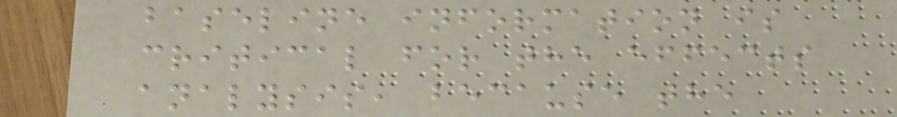baseline information is
critical for the effects
analysis, because the
